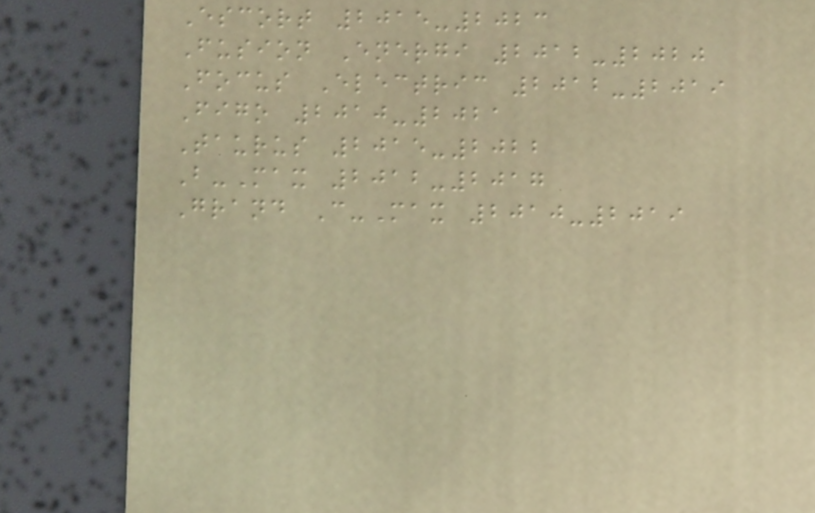Escort 2015-2023
Fusion Energi 2012-2020
Focus Electric 2012-2019
Figo 2010-2021
Taurus 2015-2022
B-Max 2012-2017
Grand C-Max 2010-2019
